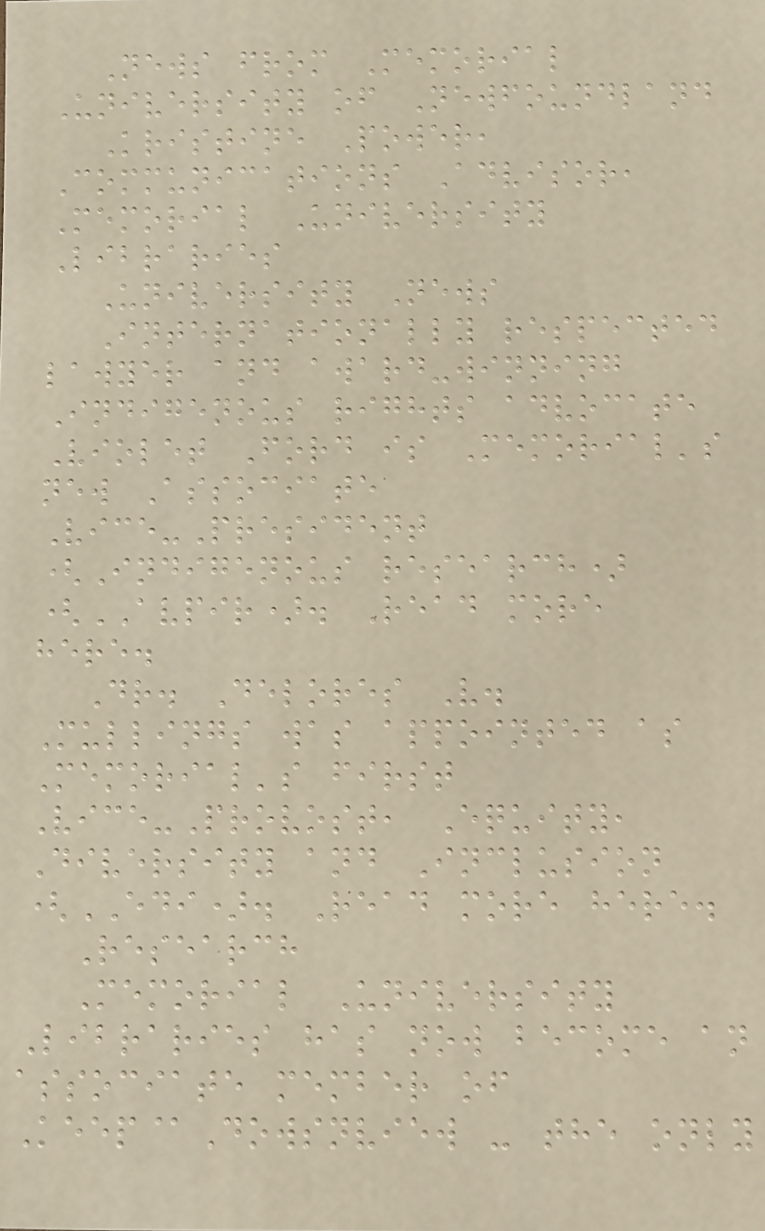News from Memorial
University of Newfoundland
Kristine Power,
Communications Advisor,
Memorial University
Libraries
University News
Internationally respected
lawyer and award-winning
Indigenous rights advocate
Violet Ford is Memorial's
new Associate
Vice-President
(Indigenous research)
(AVPIR). Read more
here.
Dr. Delores V.
Mullings was appointed as
Memorial's first
Vice-Provost, Equity,
Diversity and Inclusion
(EDI). Read more here.
Research
Memorial University
Libraries has now become an
associate member of
Keep@Dowsnview - the only
